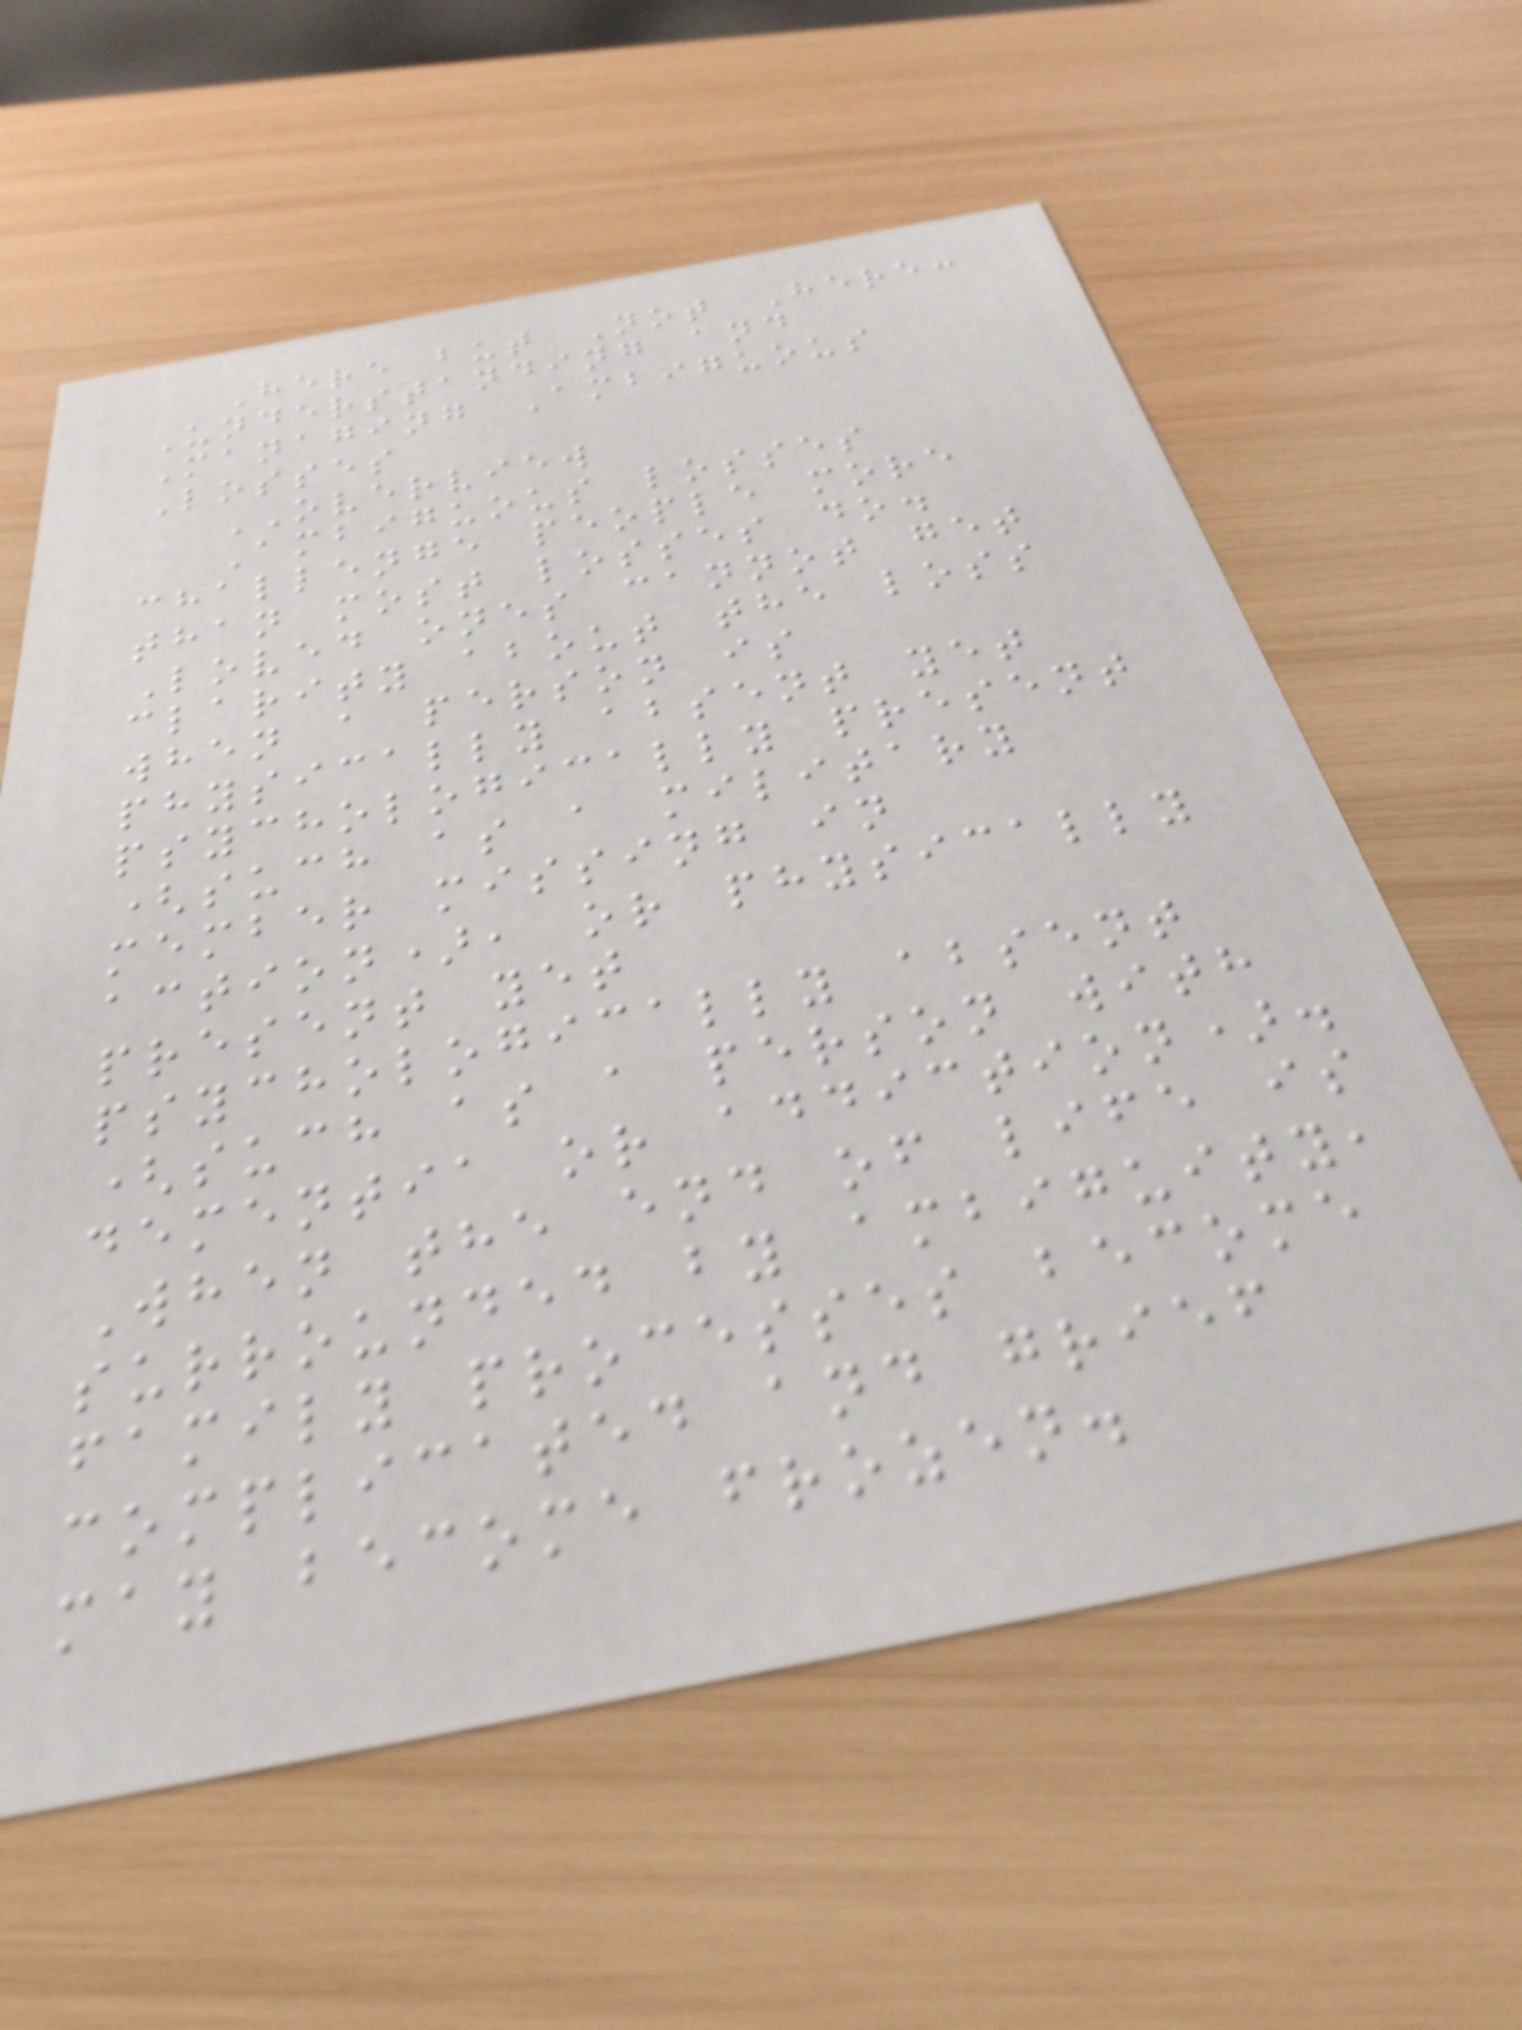Here but Not Here:
Understanding and
Managing Ambiguous
Losses
OVERVIEW
Ambiguous losses
challenge people more
than most losses do.
Loved ones cannot get
clarity about the loss
when a person is
physically absent yet
psychologically present
(such as a military
member missing in
action), or physically
present yet
psychologically absent
(such as a person with
dementia or addiction).
When the end of life is
surrounded by ambiguity,
family processes become
complicated and grief
may become frozen.
